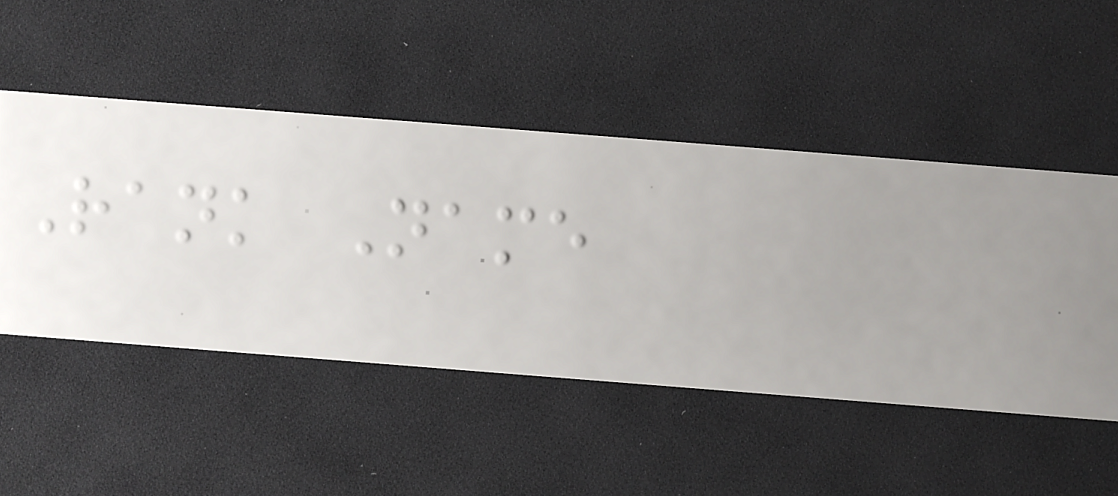Rank Name
